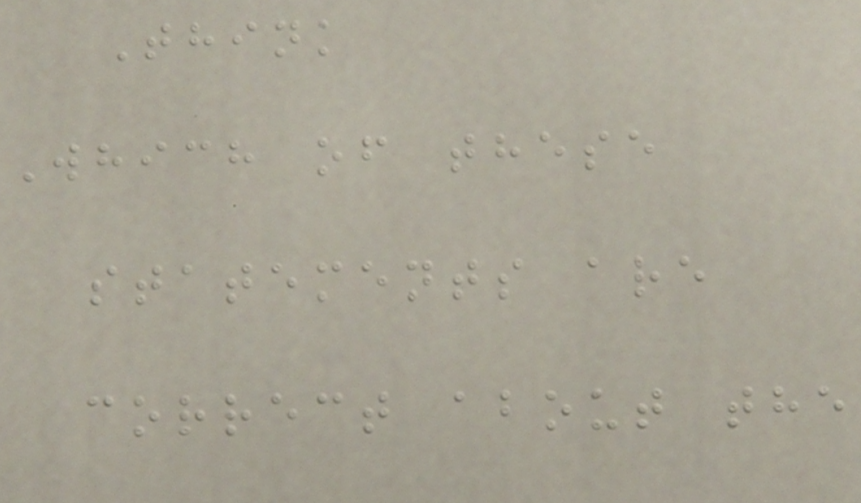Think
Which of these
statements are
correct about the
